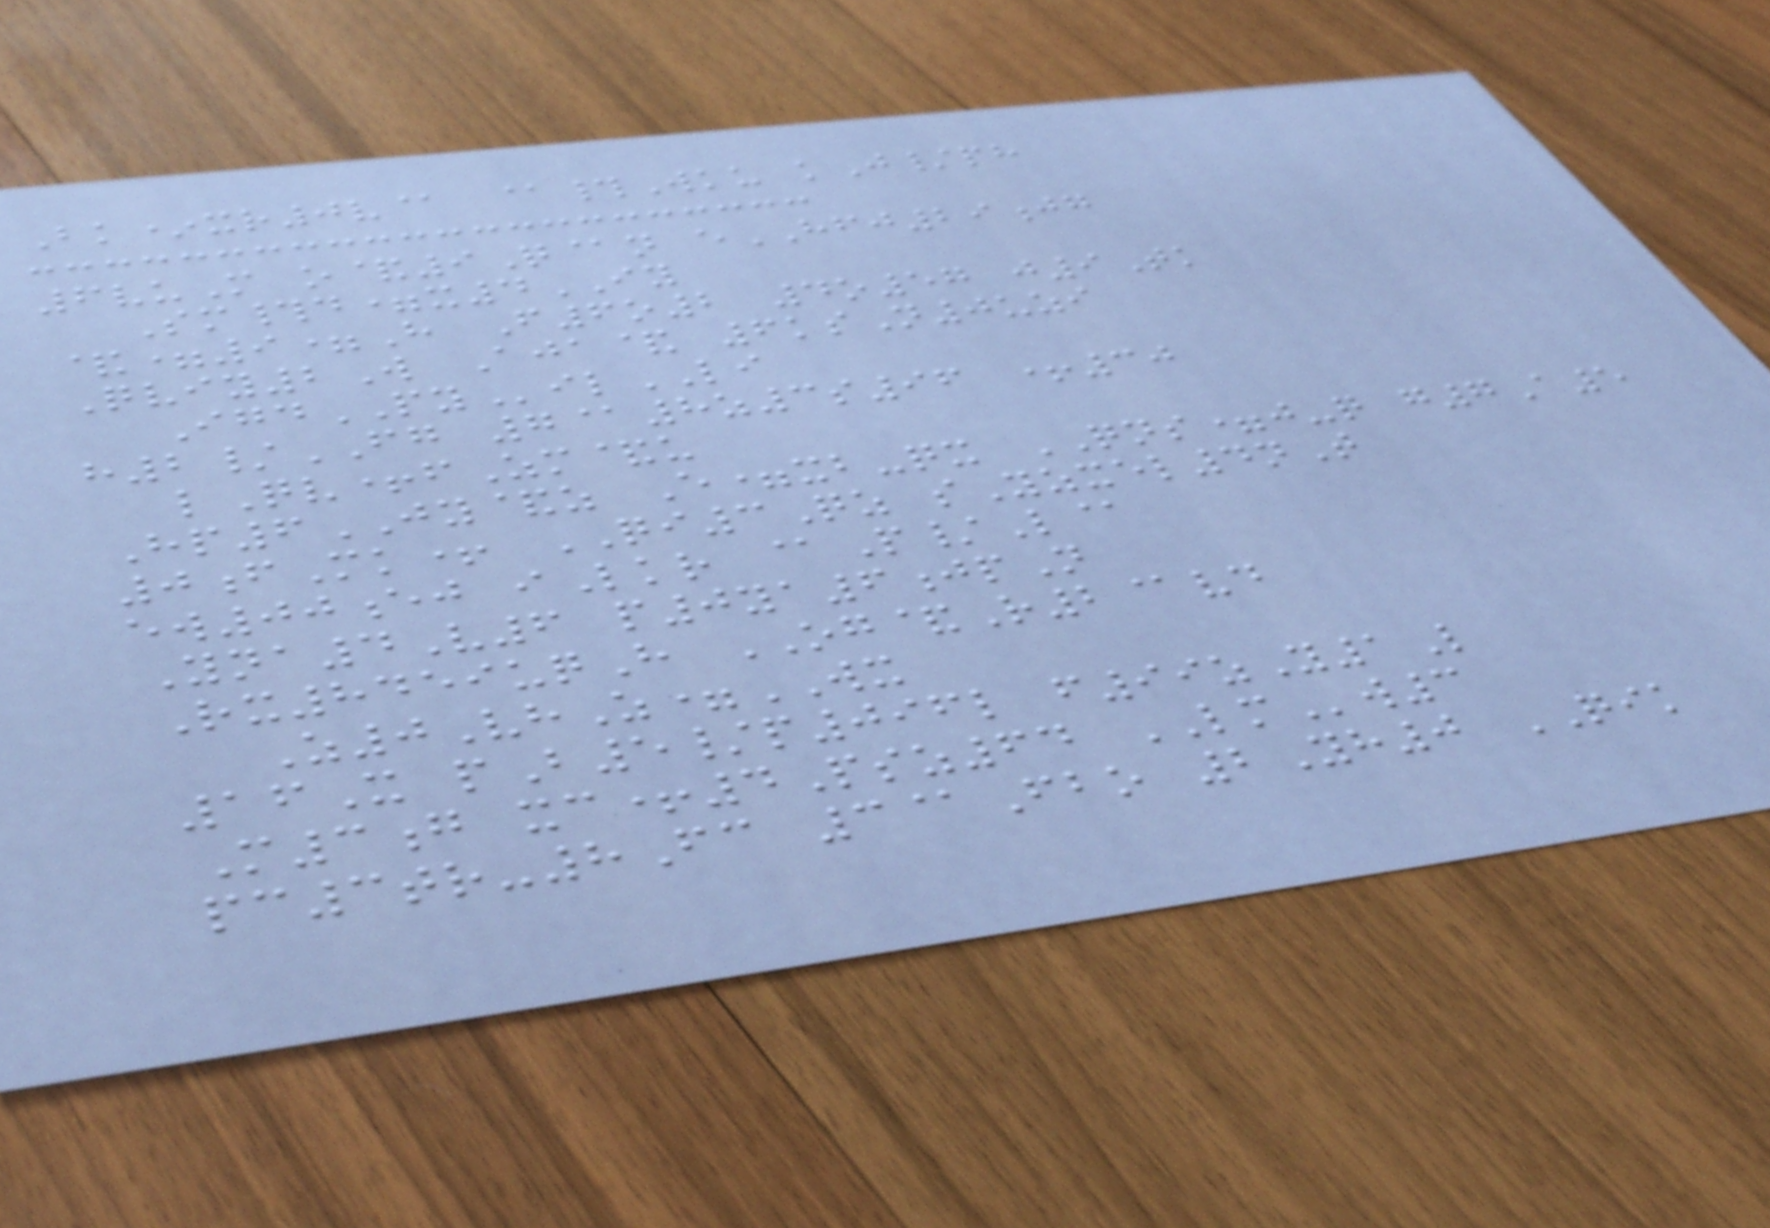Bk*xr0v@ @#Wku kJ/ph
6vuM o&9Q@n eHFJ29jg
Sm#d=x4IY
&=9=H F6o2 4o57 j9Tk
Qviy2W Aja& 6ksN0uzi
IgdPYilLI
h2/FG 7@8z3s96 +30
lQv+fZm&u
Hp6JY&z E=xb-qx QNS=j-q g7A5
0fMk+ QI3Qz sYzxel4nT
ew00ej iLkr @P/L@
Yna4V6 p0ya6jpN
Rx8459uqH OG&R2@vd
Z0VhZ=WX
16X pB5/p096l f99zY1L
M3g xc+4Psz64 LMw3
pc3tr-8Fc 3@Fbo 2Yh0 QIK
